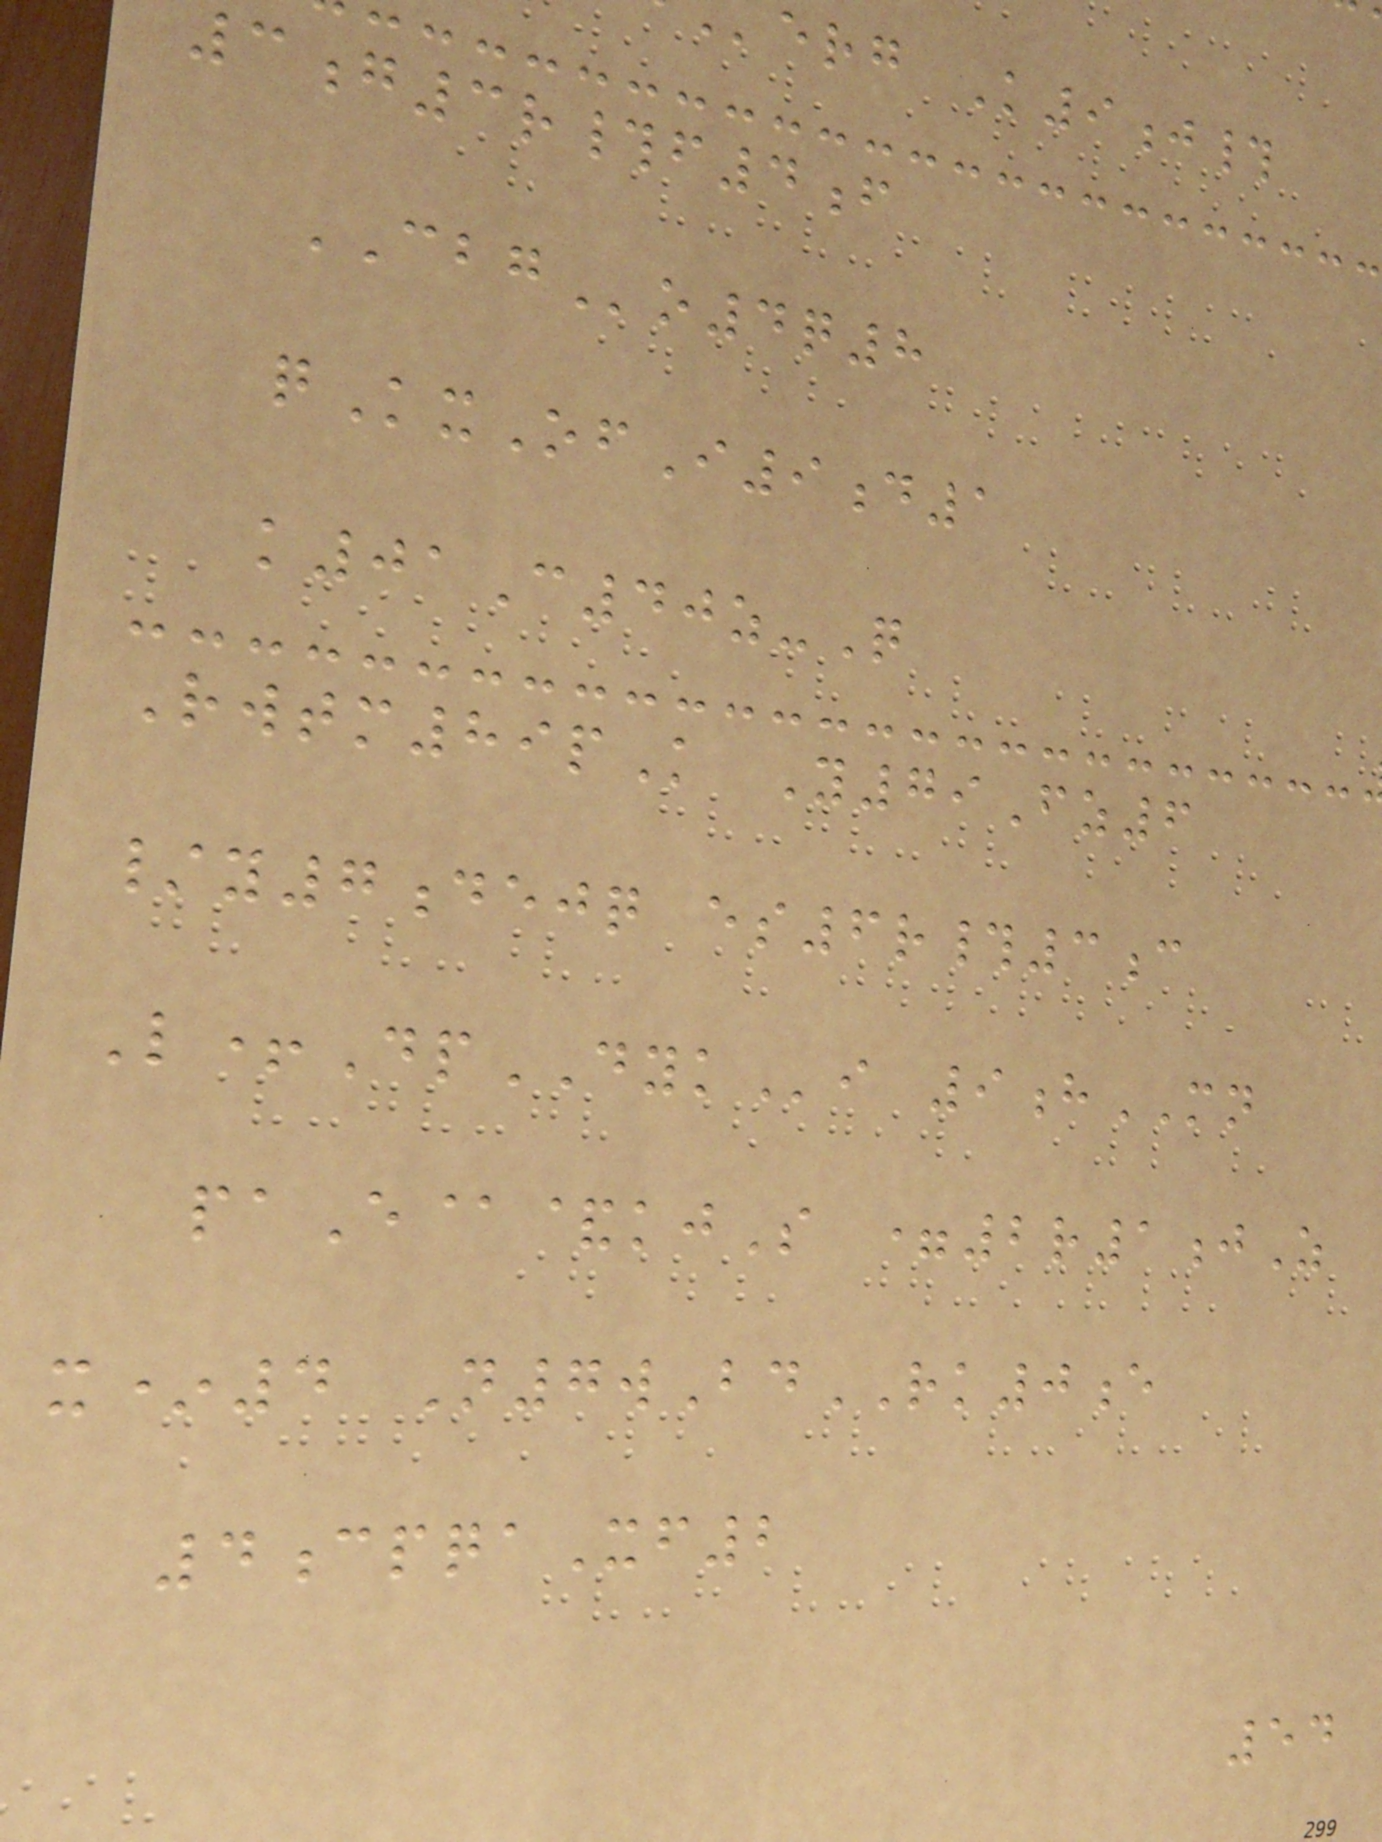erg K9j#
3g3r#f4f
CBGo4q8
qKxOfI9d1
k01C40z-Q
Rwtm89pK Y79Fz6
/y7dejq es6r#3c
L+DpDYKi 9hMN
paE@&kjS =2r1jZ
x*4 N7wBdRK0e
4cpqaXf2
54
